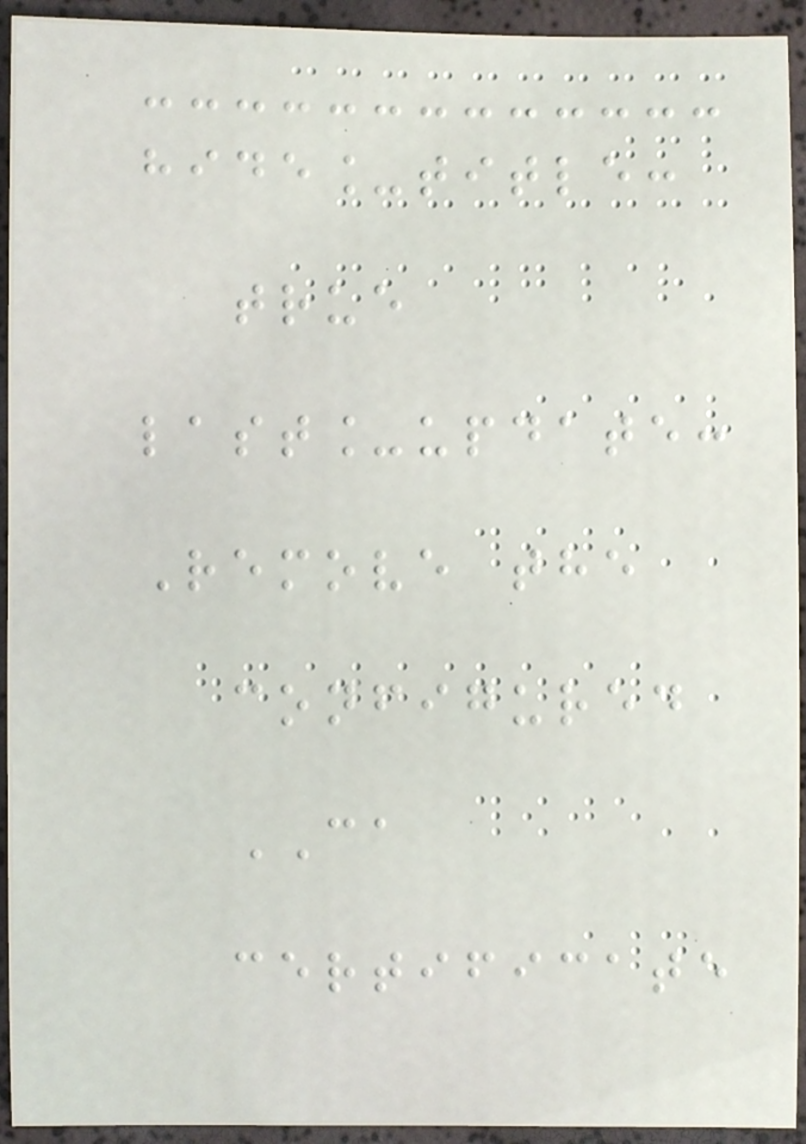hide_title:
true
last_update:
Remove the
configured
CA
certificate
